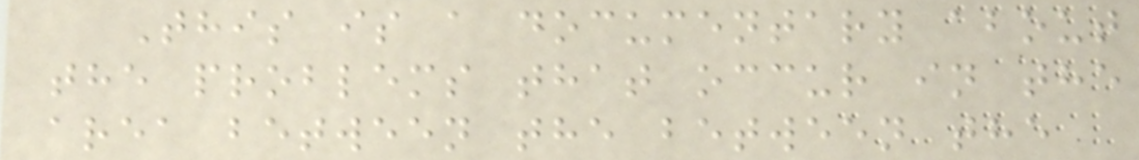This is a documentary about
the problems that occur in the
area between the between the
